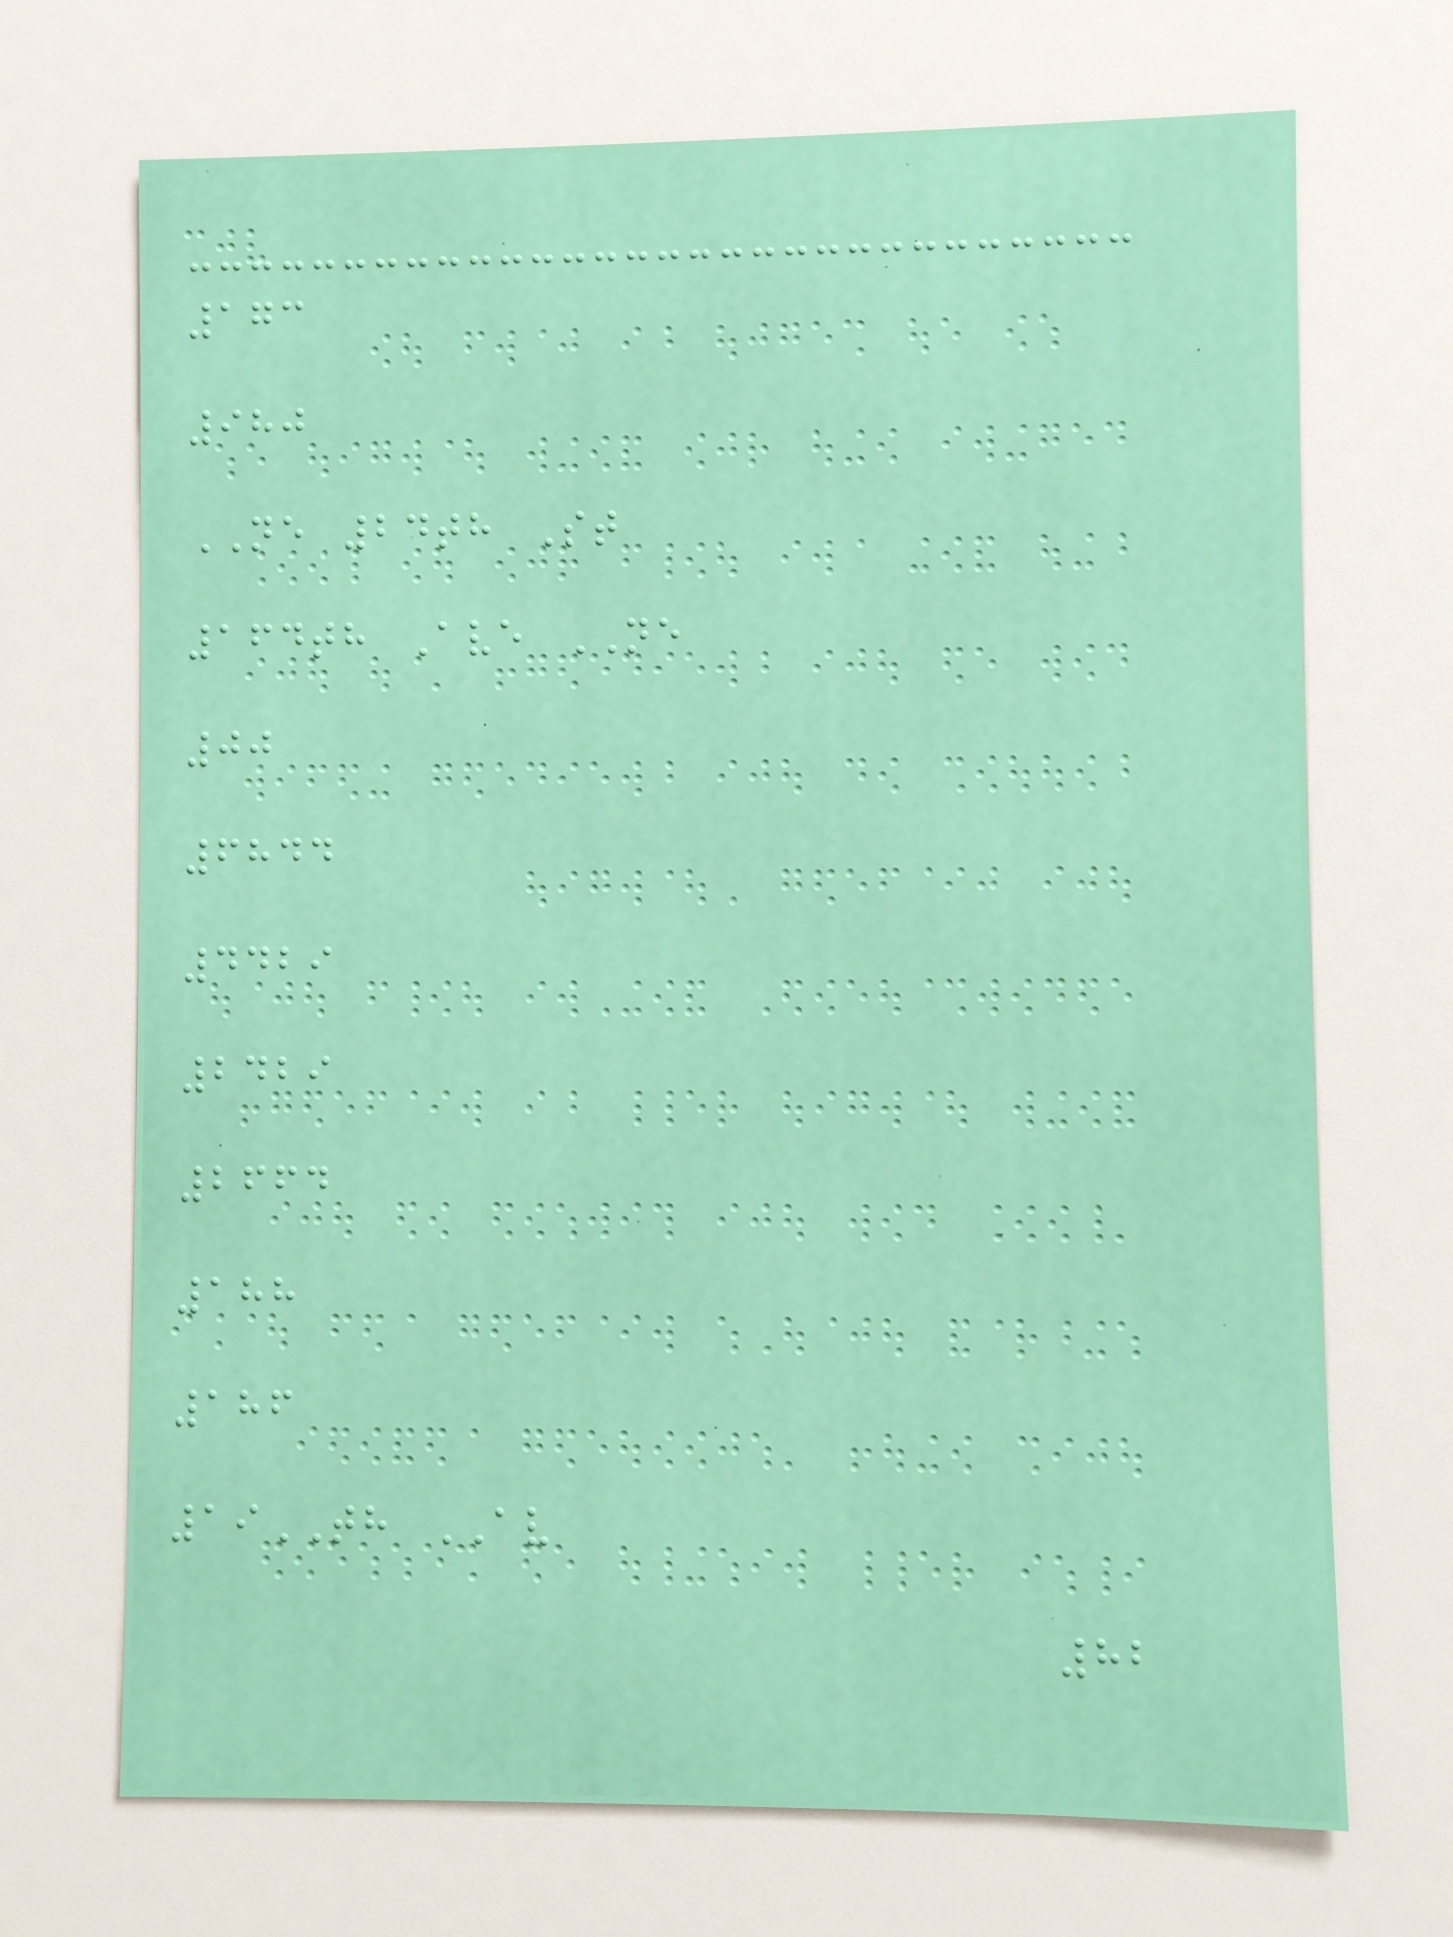173
980
NE 24th St
164th Ave NE
00
6844
4429
2429
2664
188
186
19TH AV
82
